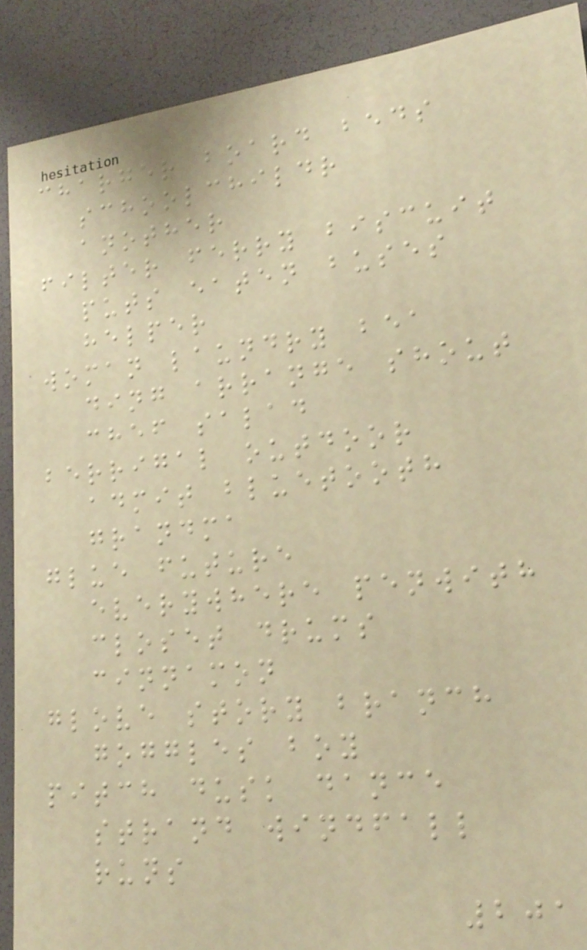charger board beds
schoolchildr
another
filter ferry biscuit
puts eaten buses
helper
woman laundry bea
ding arrange shout
chef salad
berrigal outdoor
admit bluetooth
grandma
glue future
everywhere penwith
closet drums
cinnamon
glove story branch
goggles boy
pitch dusk dance
strand windfall
runs
201
